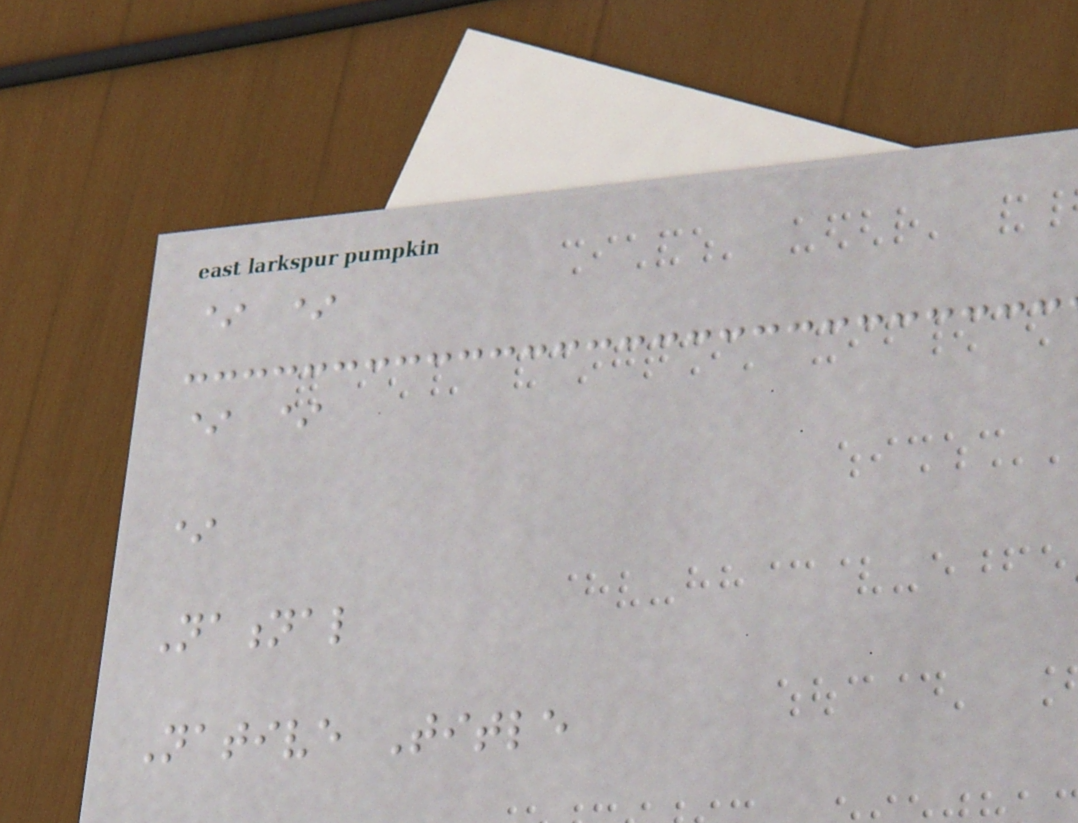* *
* *
*
National
Native Title
